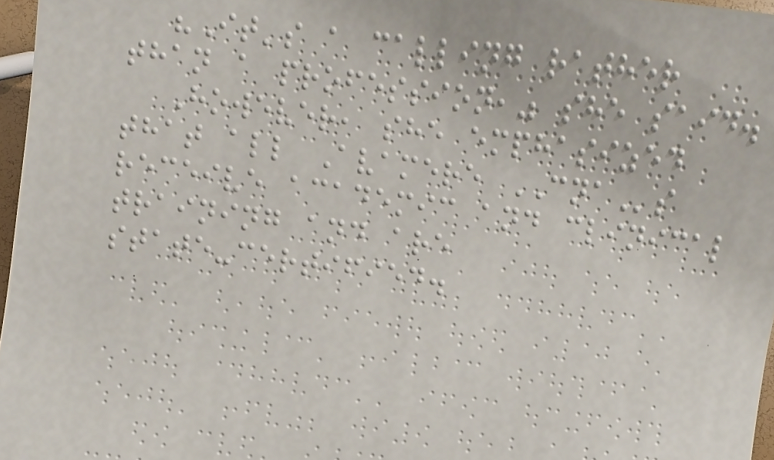"It's a calling rather
than a profession," she said.
However, she emphasized
that all Avamere CNAs
receive academic and clinical
training and are
state-certified.
